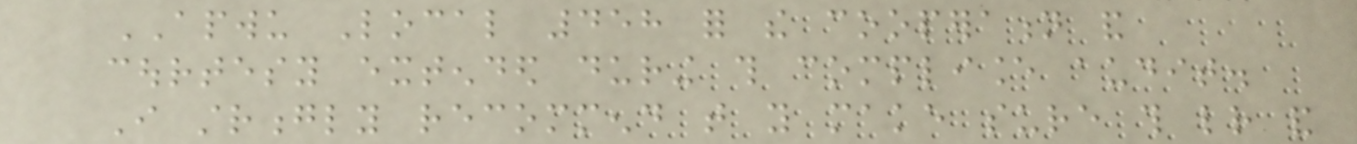APWU Local 458 for the cooperation and
courtesy extended during this compliance audit.
I strongly recommend that you make sure this letter and
